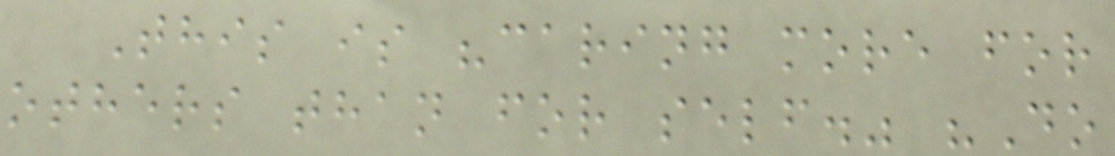This is "caring more for
others than for self." "Do
